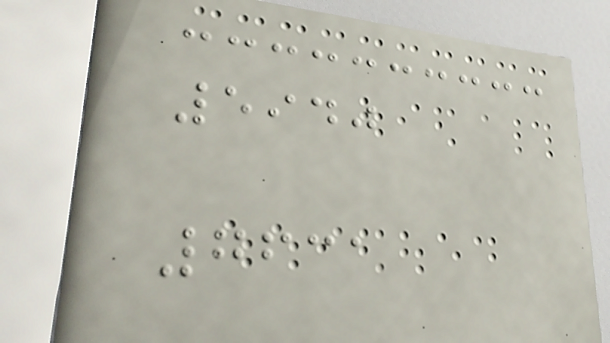5940
7631
